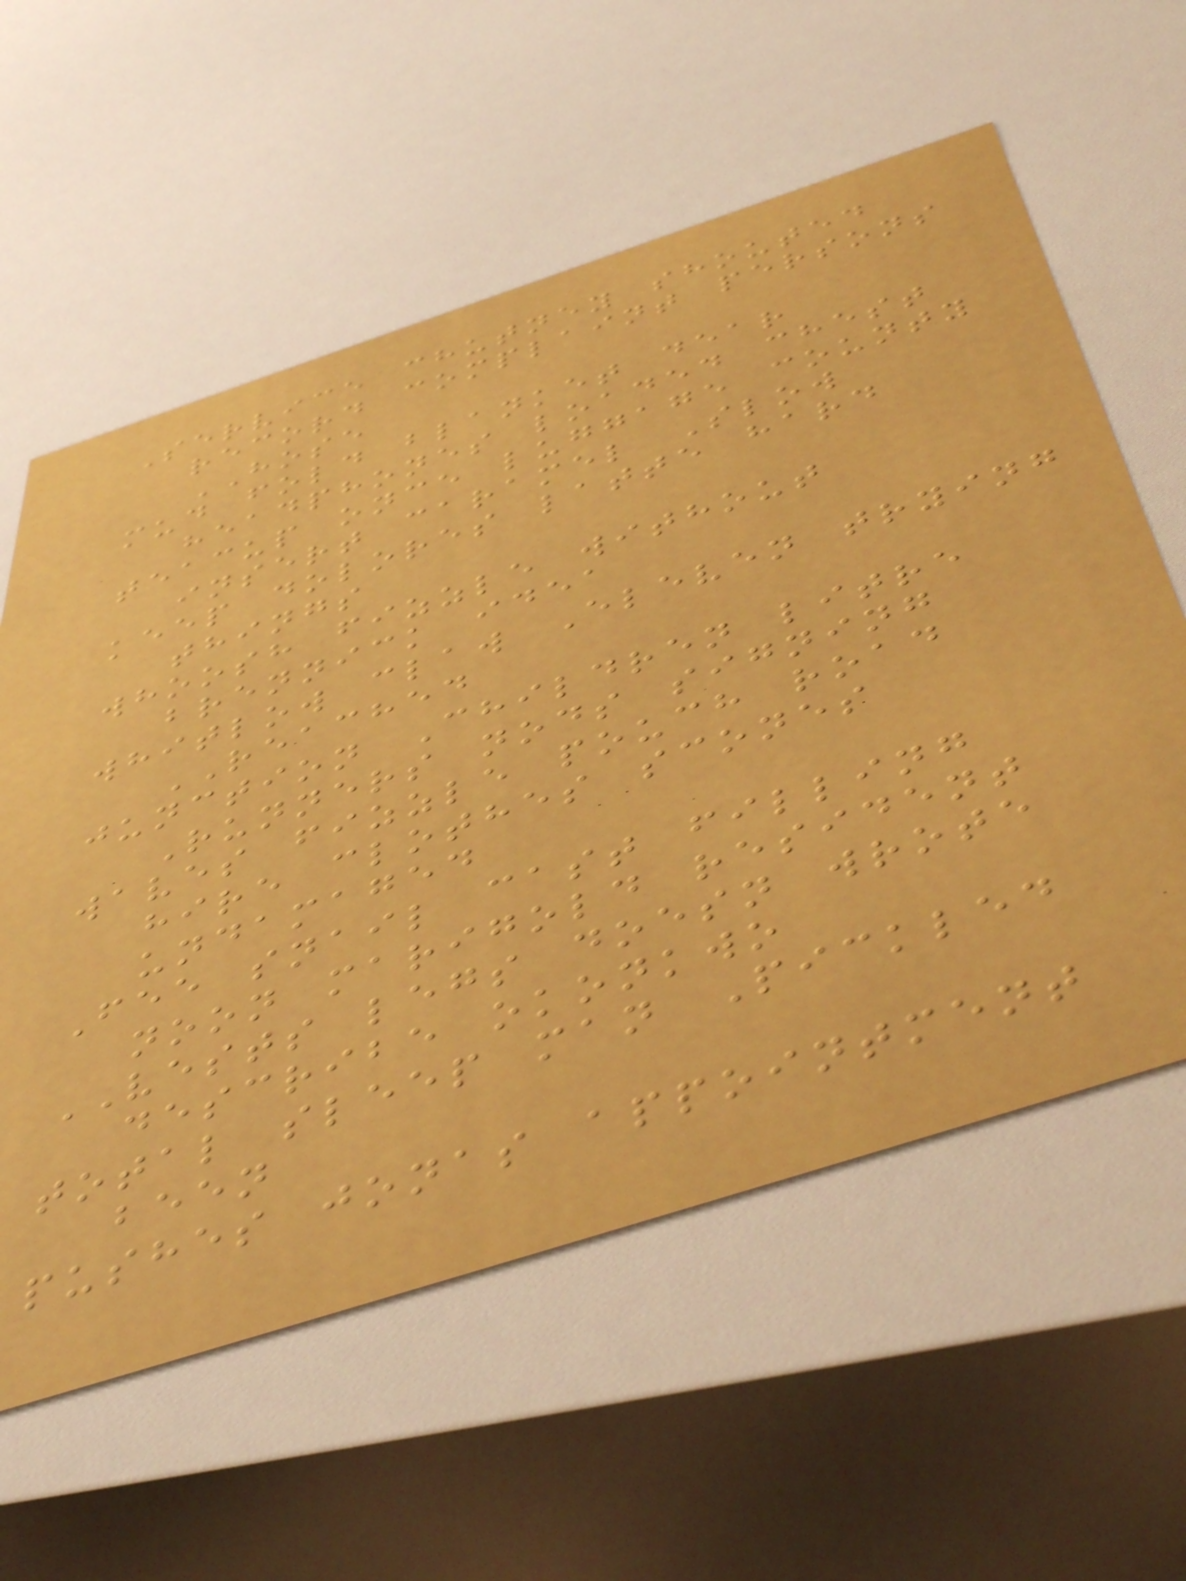Service chutney shouted
record complaint persons
HOSE
mud fold blanket dear
headphones loaded chest
teacup once luggage county
insert caramel Slow
keep dolores latte hard
things
whoosh fizzle without
brennick idea
whitlow claw Eleven trying
REACHED
junction Children litre
Runners nods signing
waves fizzle pouch road
hire clothes scones
undamaged
Fee snail cast filling
noon marigold resident
VESTS legs doesn wrote
describe okonkwo
total sleep man Pickled
been
pushes jonas appointment
